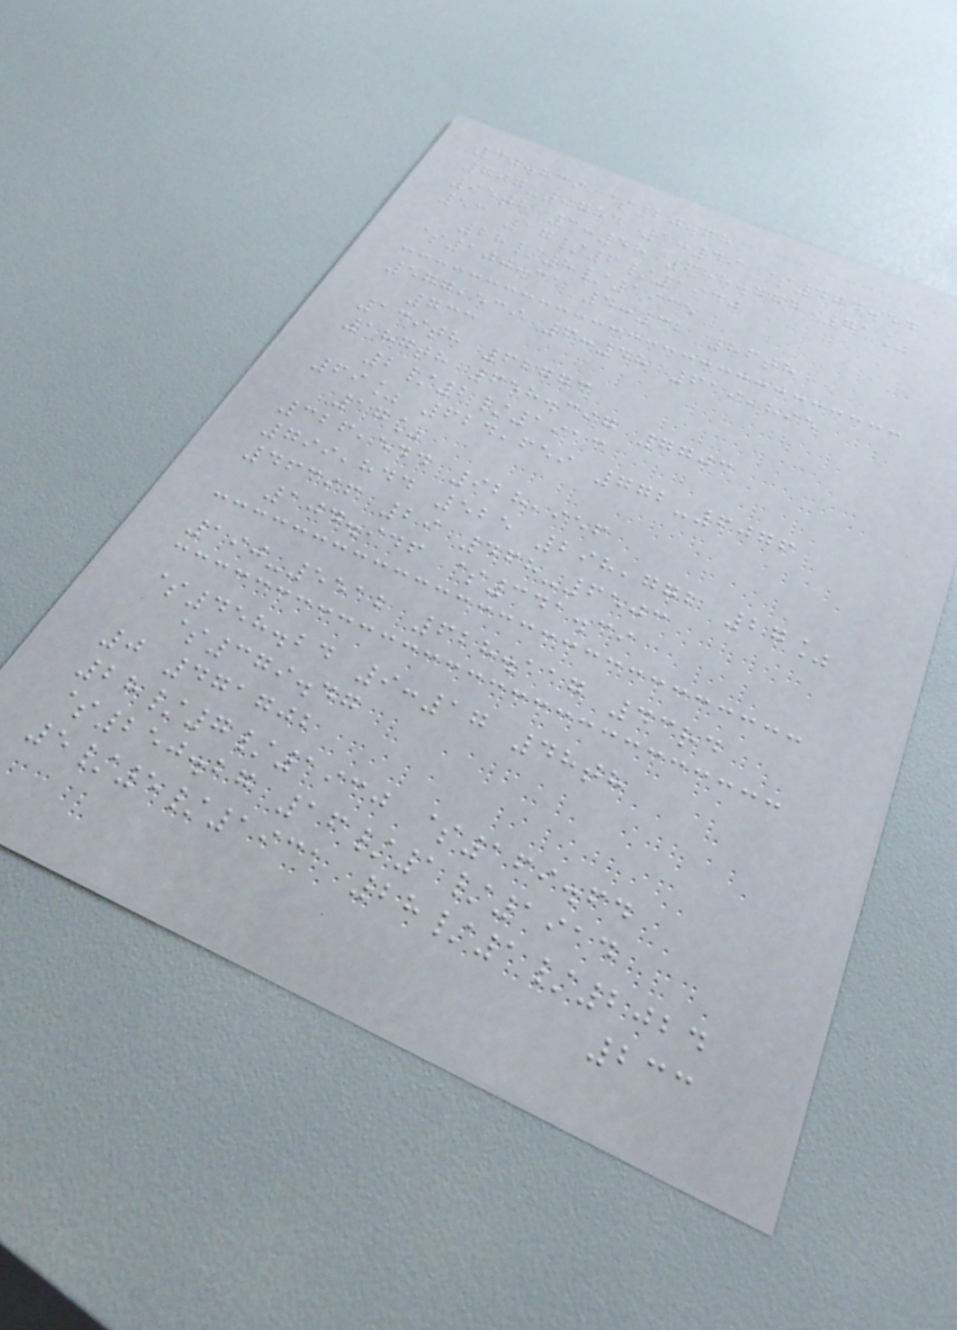30.839 $20.78
707-9784 1:49 $474.54
95th 3:58 688.778 71%
53 17/6/1940
28/8/1935
$100.31 4:32 86th
577,539 6:48 619,895
733
139th 62773
187th 658.397 7703
2/2/1913
69% 624,659 772-6076
17%
326,544 928,956
799,844 525 298,772 27%
46396 29 468-6503
104.946 $341.39
190-5512 628.117 43rd
$458.24 9:17 48th
$379.47
0 471702
28/7/1930 $169.64
$250.27 16/1/1914
5/5/1931 28/1/2024
233
